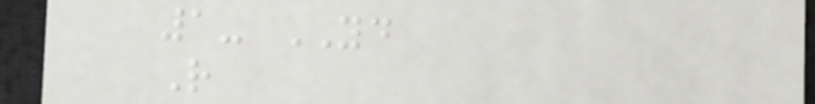1- YD
R
